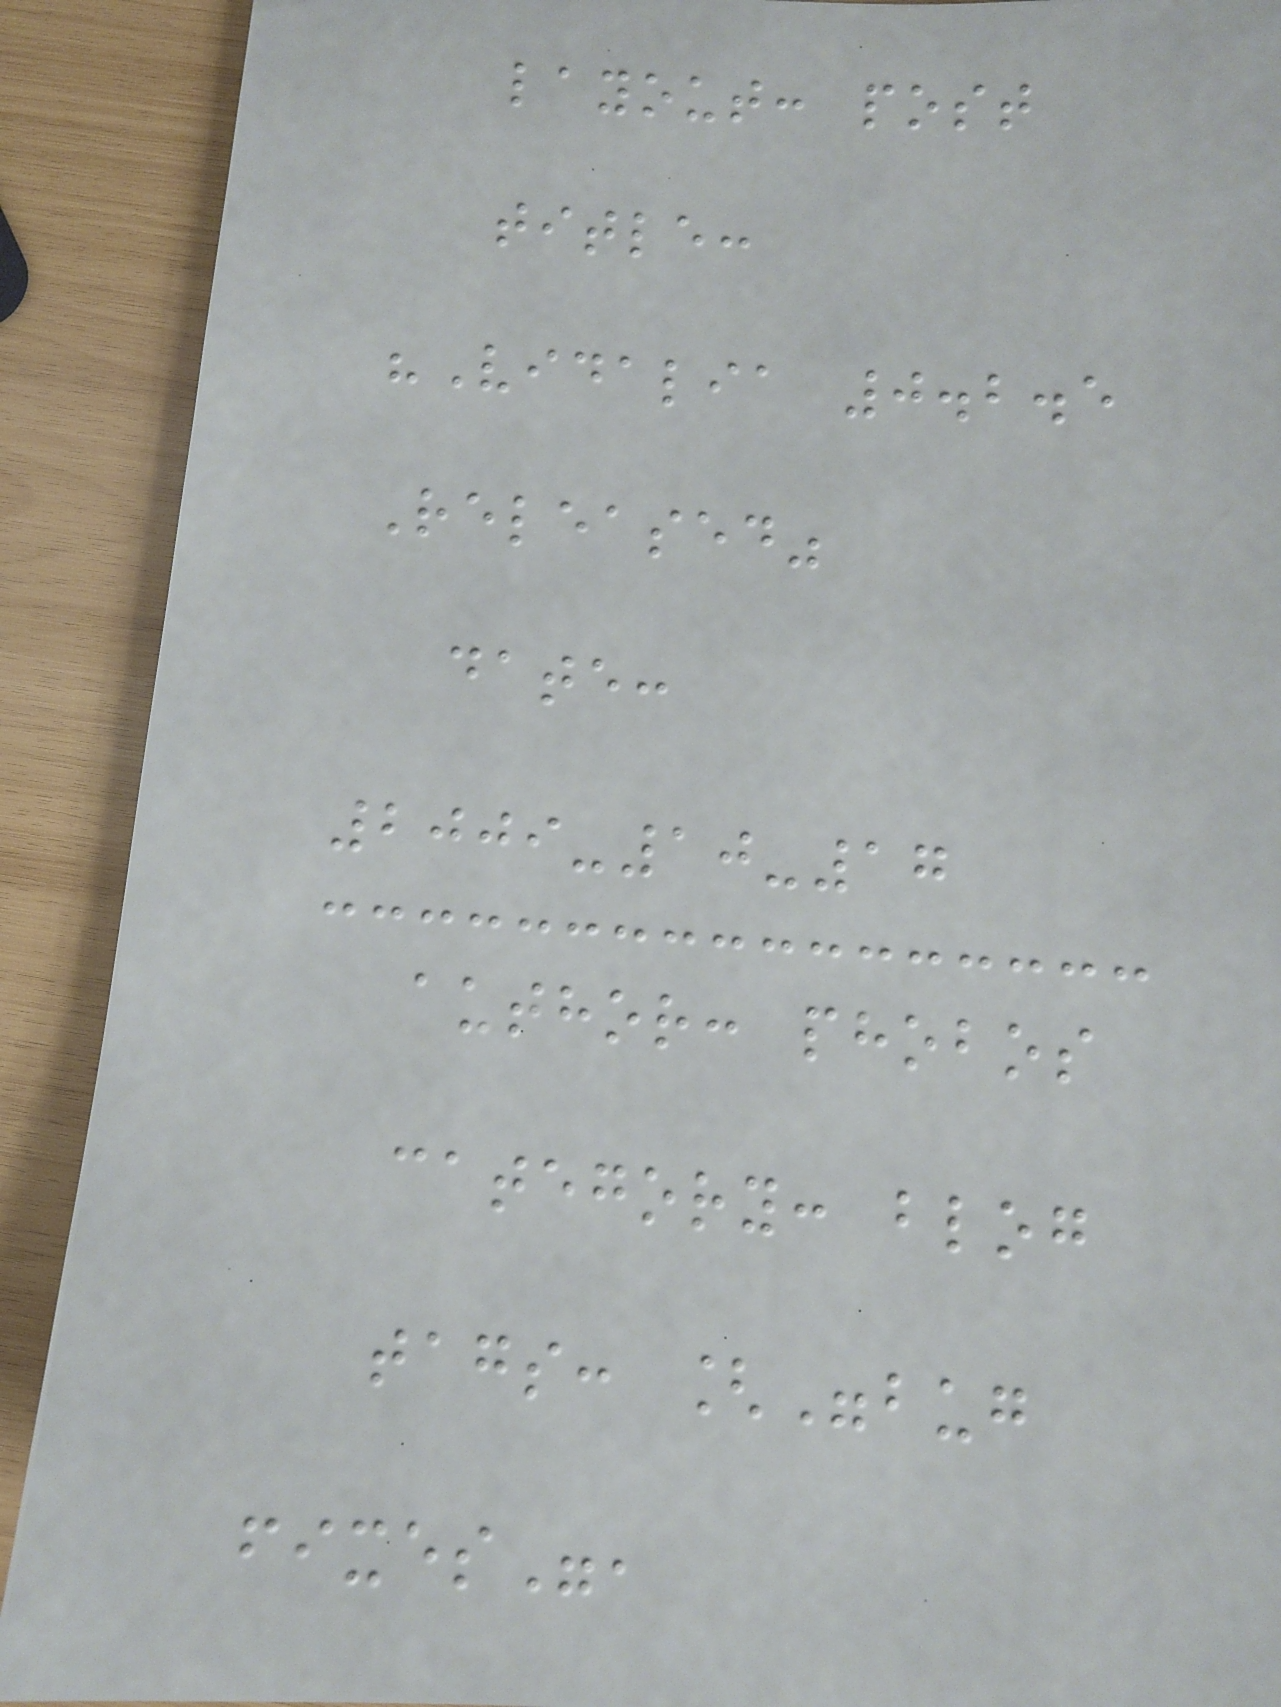layout: post
title:
"Vidalia 0.2.5
Released"
date:
2009-10-17
author: phobos
category: blog
tags: ["bug
fixes",
